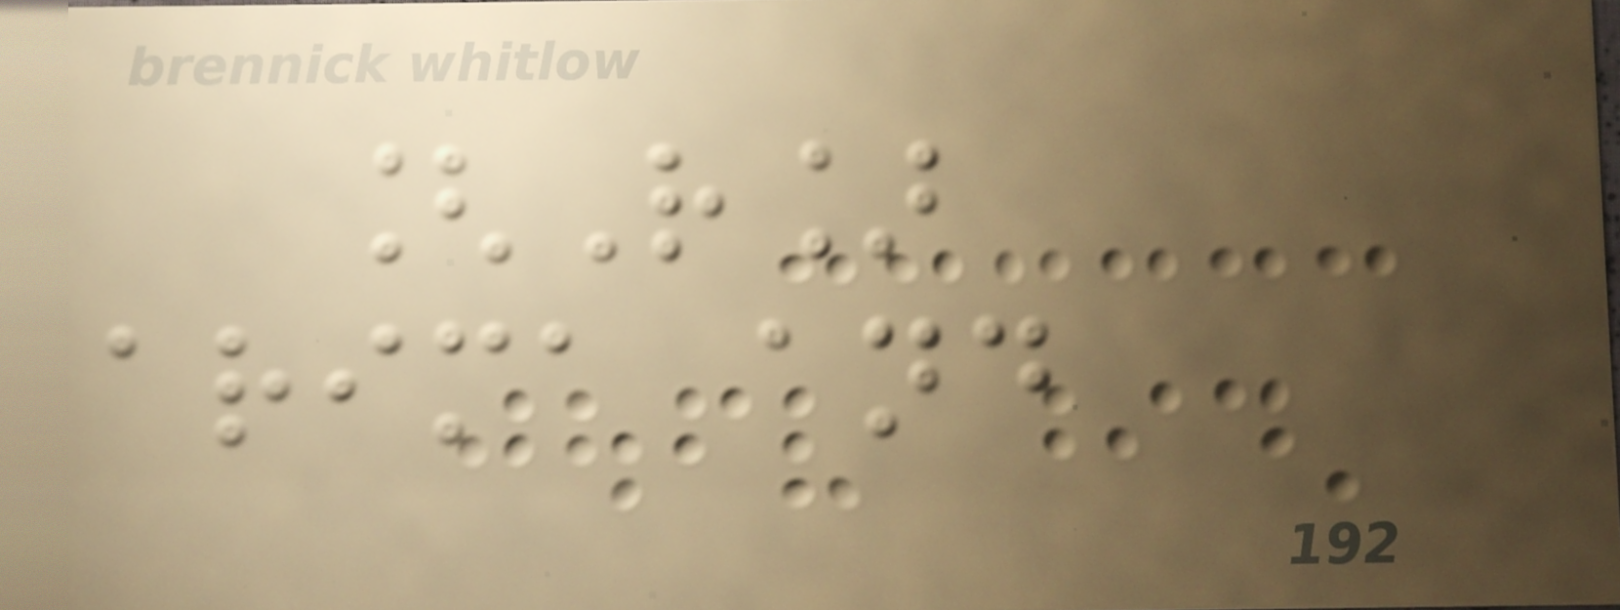[R]
arima and
